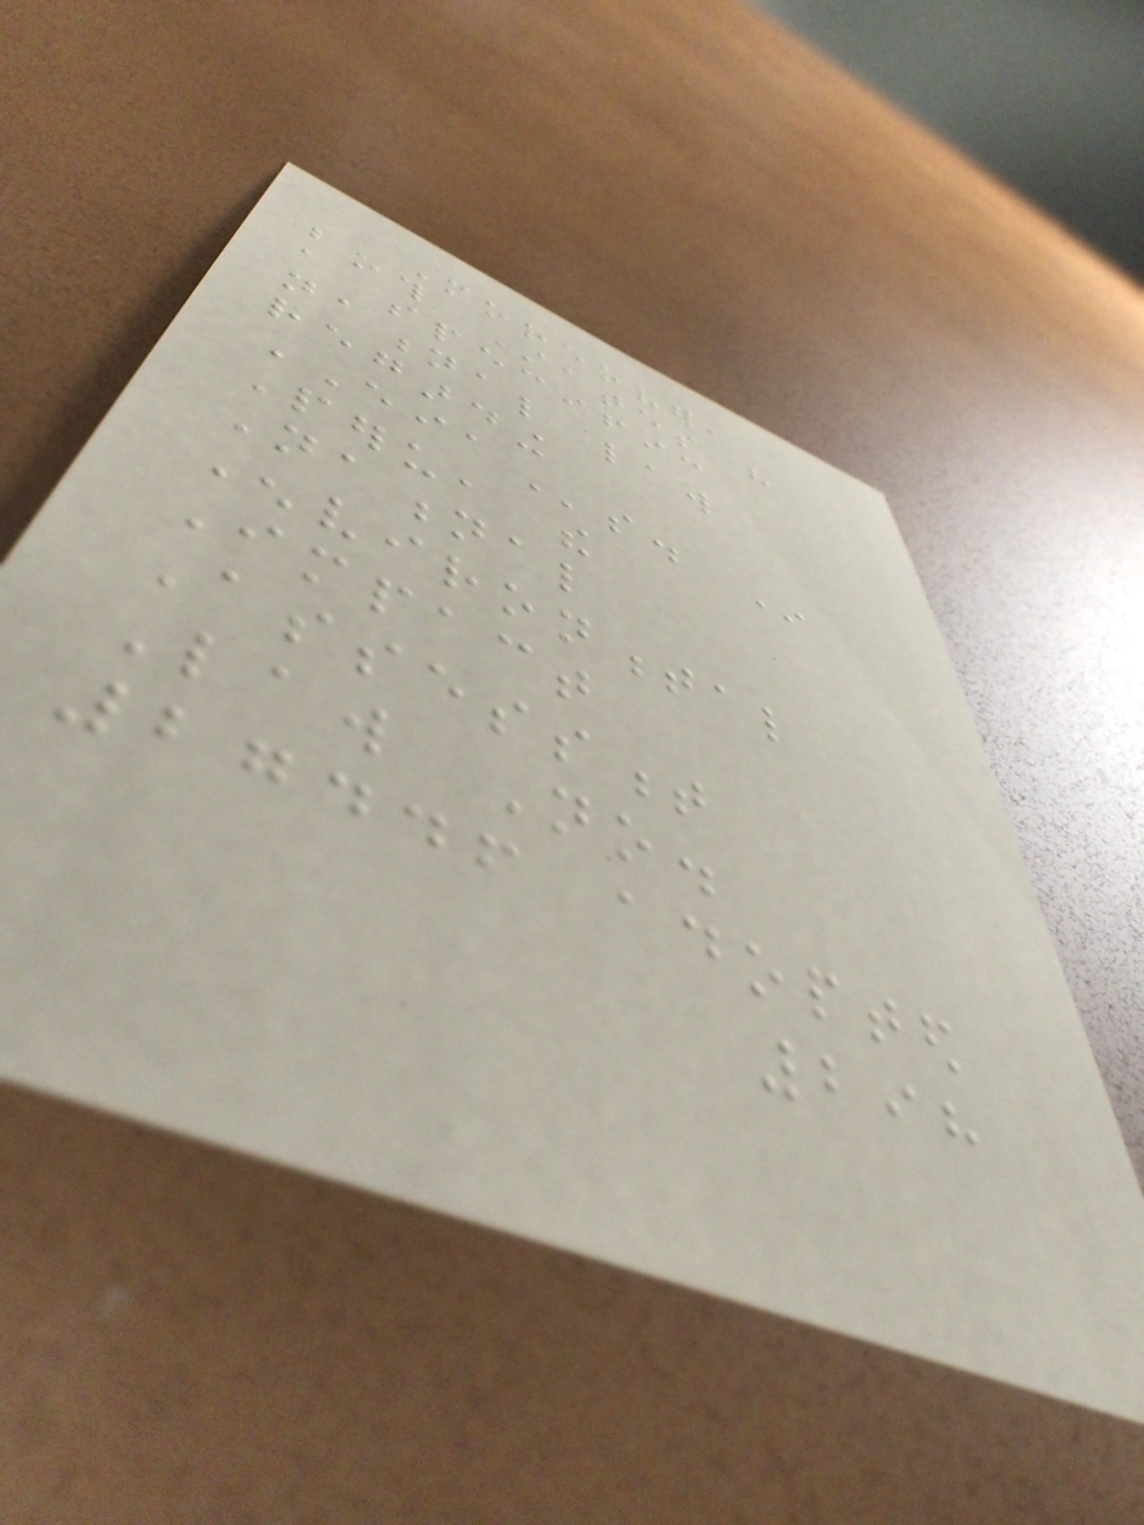Moreover,
both States have
a specific
national law
regarding
EIAs. In
Peru, the
National
Environmental
Impact
Assessment
Law No.
27446 adopted
298
